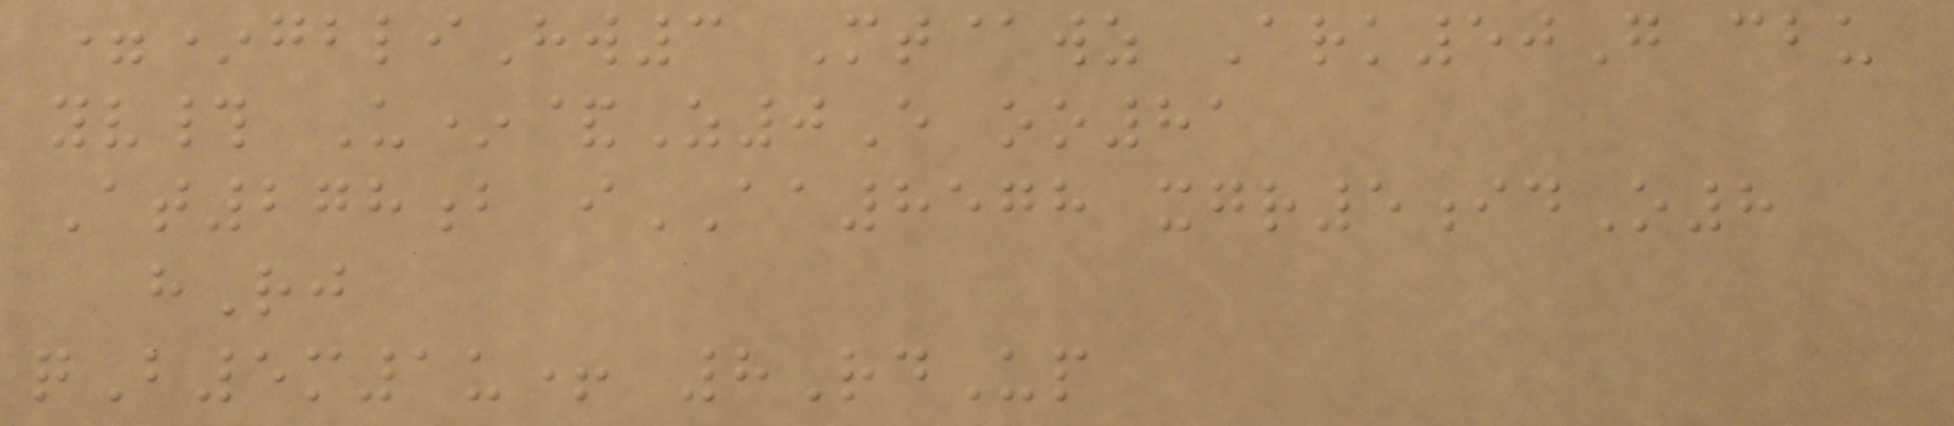=*gbliHw3 Mt@wz Ark50G cbu
yv# U*&Z0E oo81
At278b iAA8578 xgr5idO8
hRj
qB5m1u+ 8RdUp
